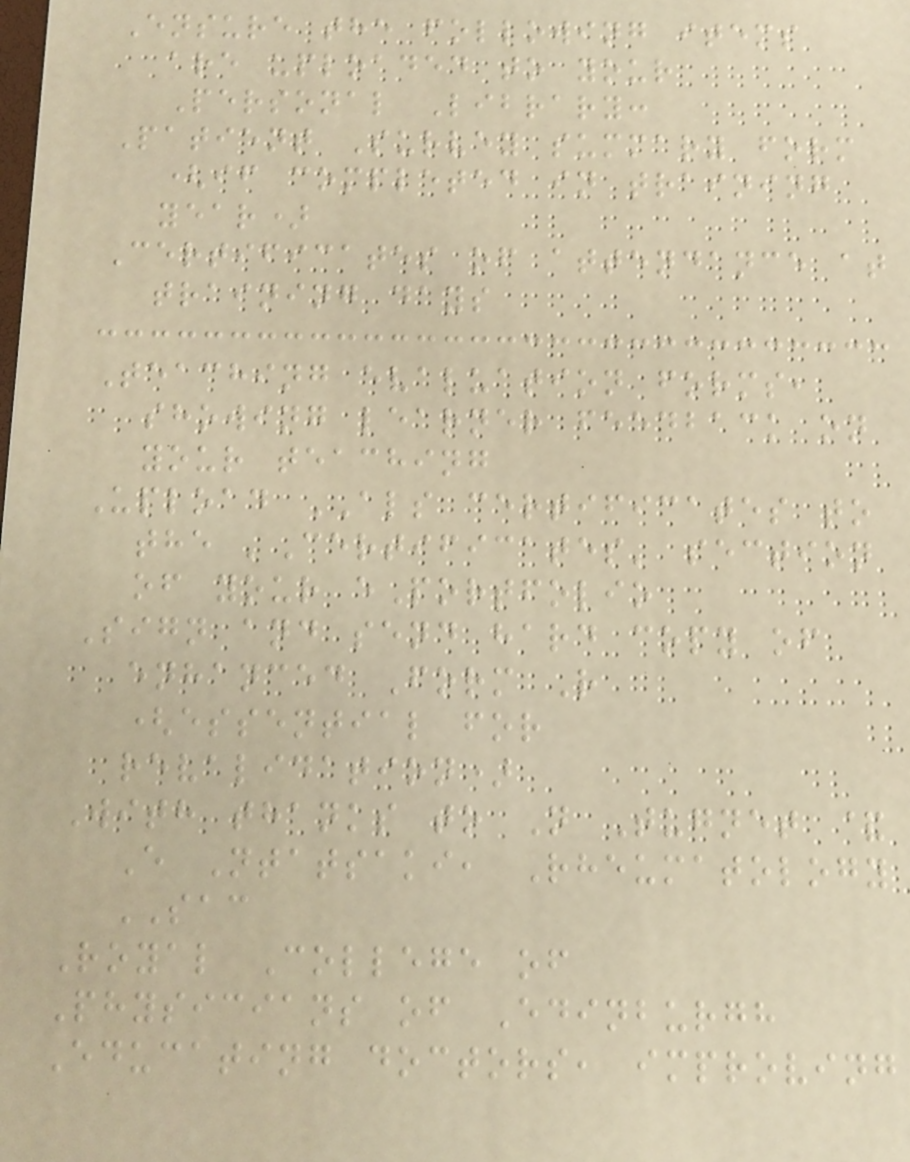Ensure the following items
are uploaded to your
Personal Library:
Patient Survey summary form
(if completed in training
year)
Certificates of attendance at
training days
Teaching evaluation forms,
showing learner feedback on
your teaching
Upload ALS certificates to
the 'Certificates' section
of your ePortfolio
Sign and send hard copy of
enhanced Form R
(essential for
revalidation)
With thanks to N Tugnet &
E Ntatsaki, Rheumatology
SAC
Royal College of
Physicians of Edinburgh
Educating doctors, improving
